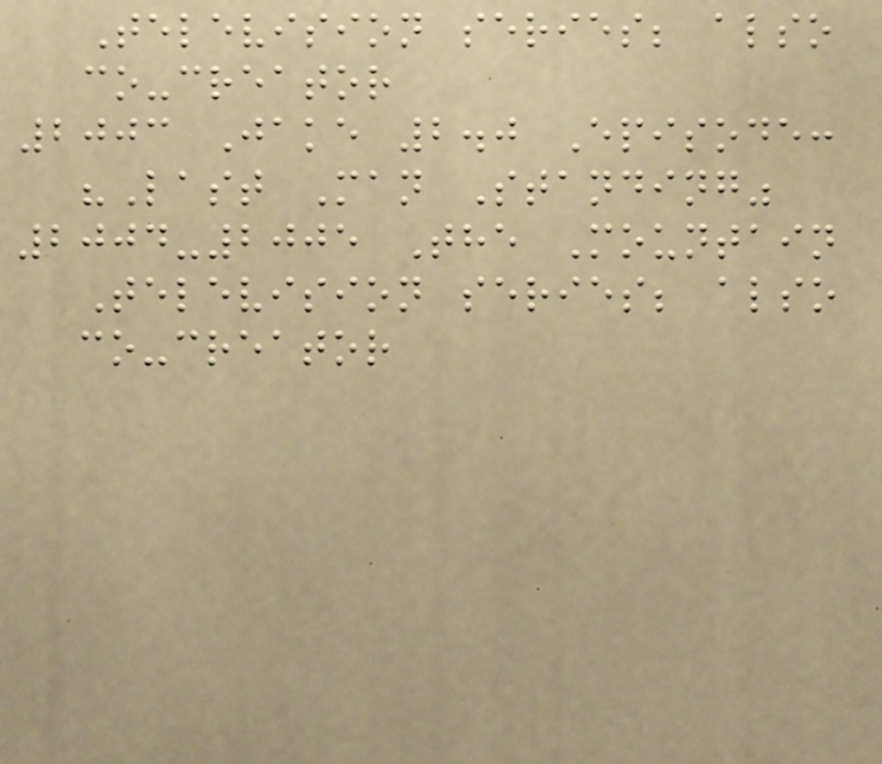Television series; also
co-creator
2003 Jake 2.0 Episode:
"Last Man Standing"
2004-2005 The Mountain
Television series; also
co-creator
